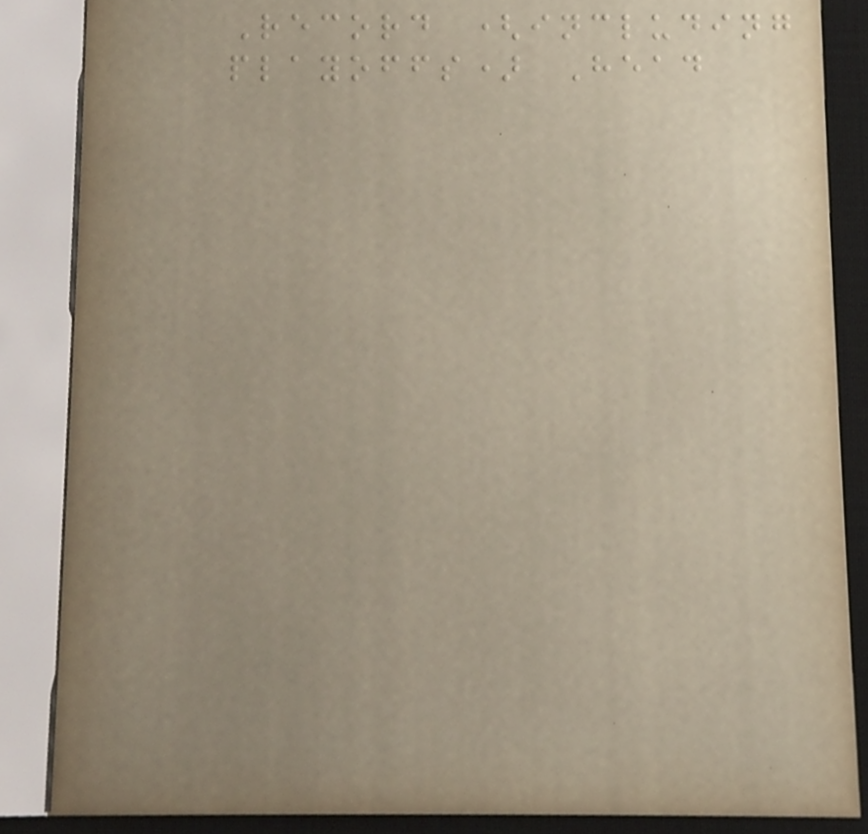Record (including
playoffs) Head
